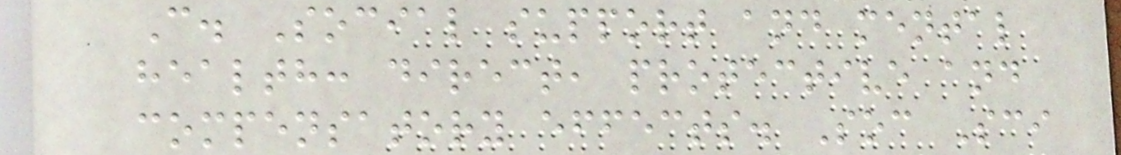C. Social support and mental
health: direct, protective and
compensatory effects. Soc Sci
